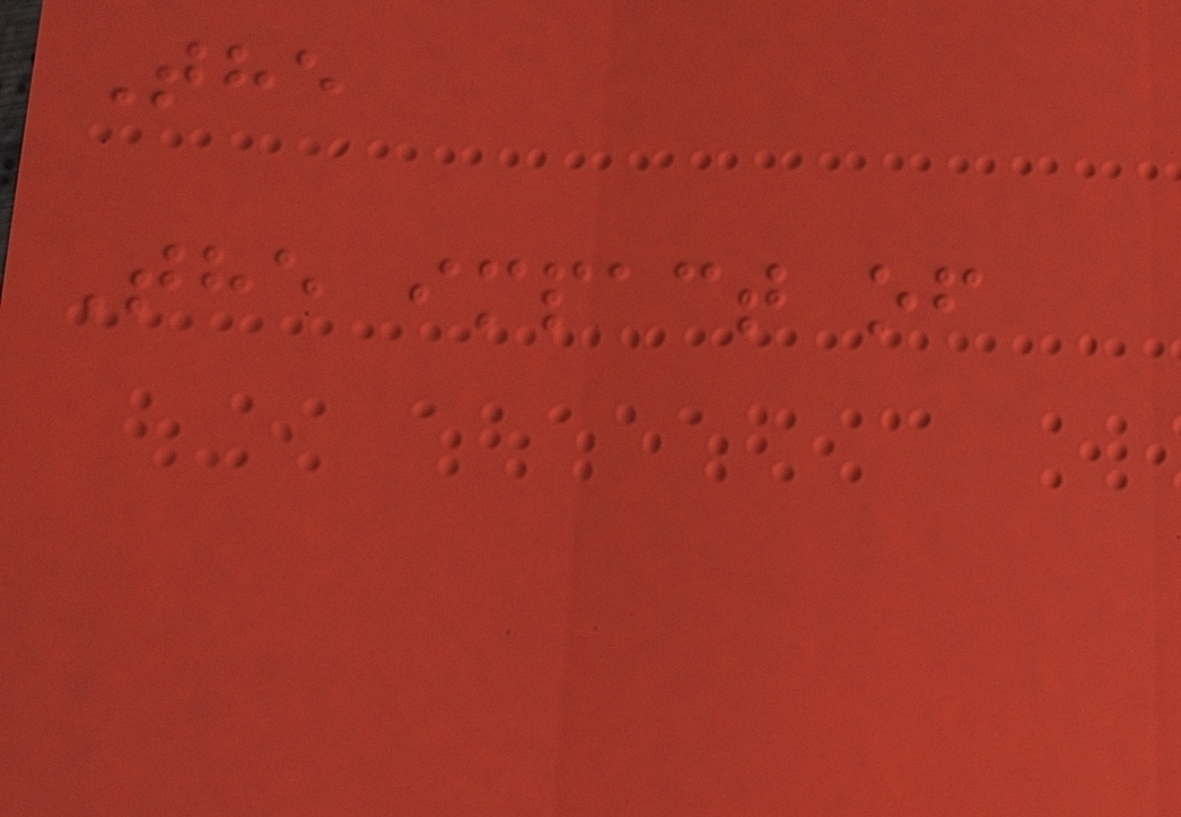The
The impact of
